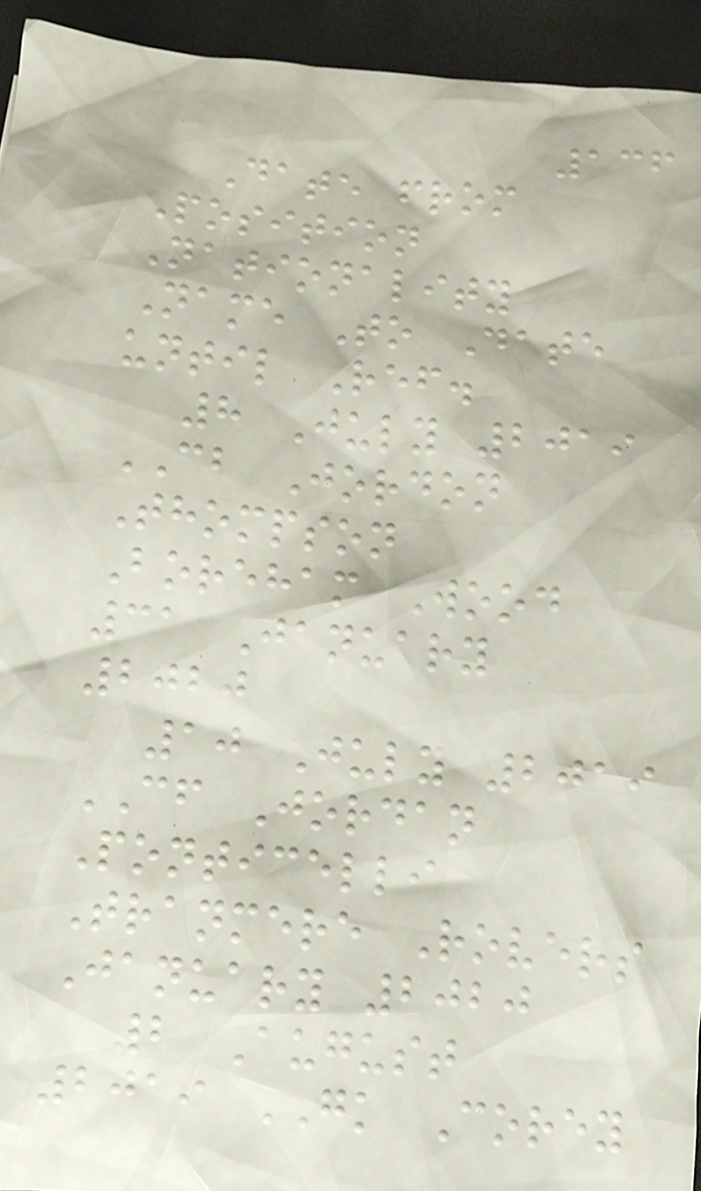136
Date from
Position
Nationality
Name To Date
until Ref.
8 July 2019
CB Jordon
Thompson
Boreham Wood
31 January
2020
10 July 2019
CF Jordan
Ponticelli
Tranmere Rovers
January 2020
2 August
2019 GK Corey
